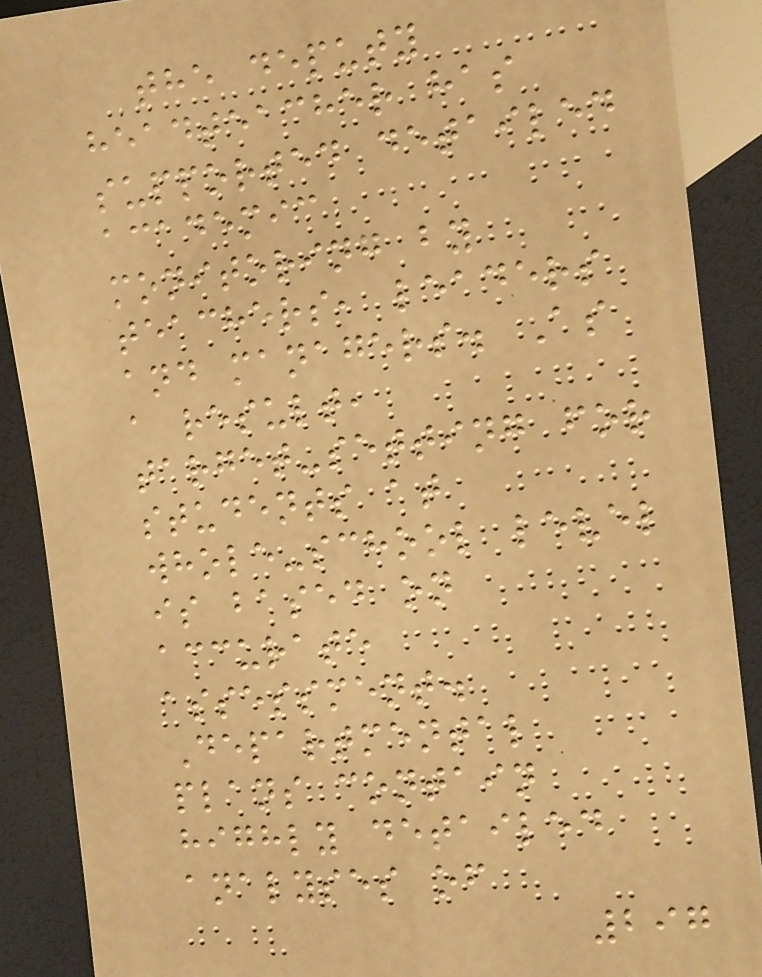the deputy
headteacher has
supported detailed
academic
monitoring by
teachers, leaders
and managers. As
a result,
target-setting for
students at
whole-school level
is based on
accurate
assessment.
Departmental
plans contain
highly detailed
analyses of
297
